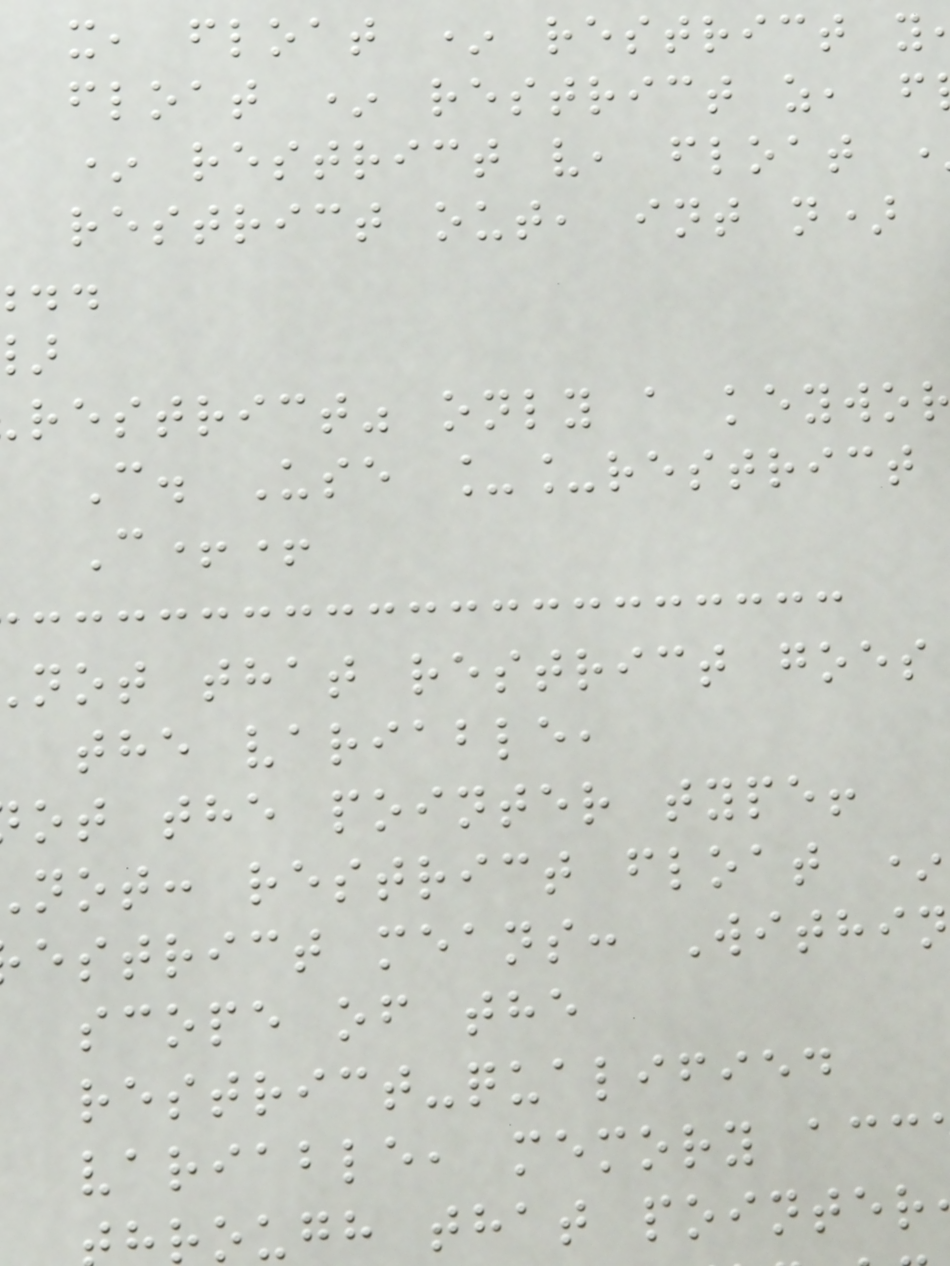x, float * restrict y
float * restrict z, f
* restrict v, float
restrict out, int n)
restrict" only a keywo
C. Use __restrict
C++
not that restrict goes
the variable,
ot the pointer type!
not: restrict float *
estrict means: Within
scope of the
restrict-qualified
variable, memory acc
rough that pointer
